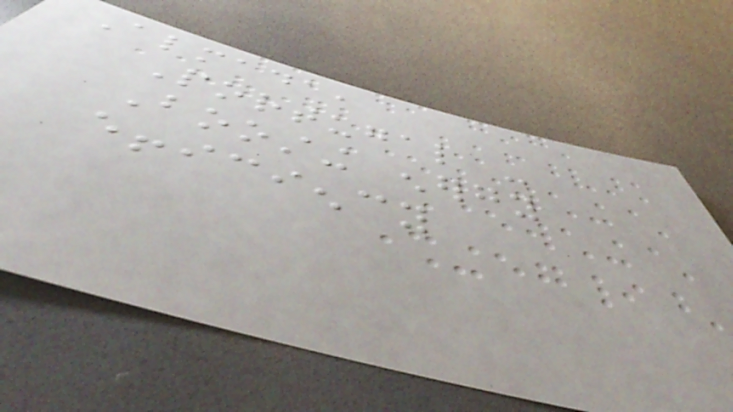Almada,
Portugal -
Boosting energy
efficiency
